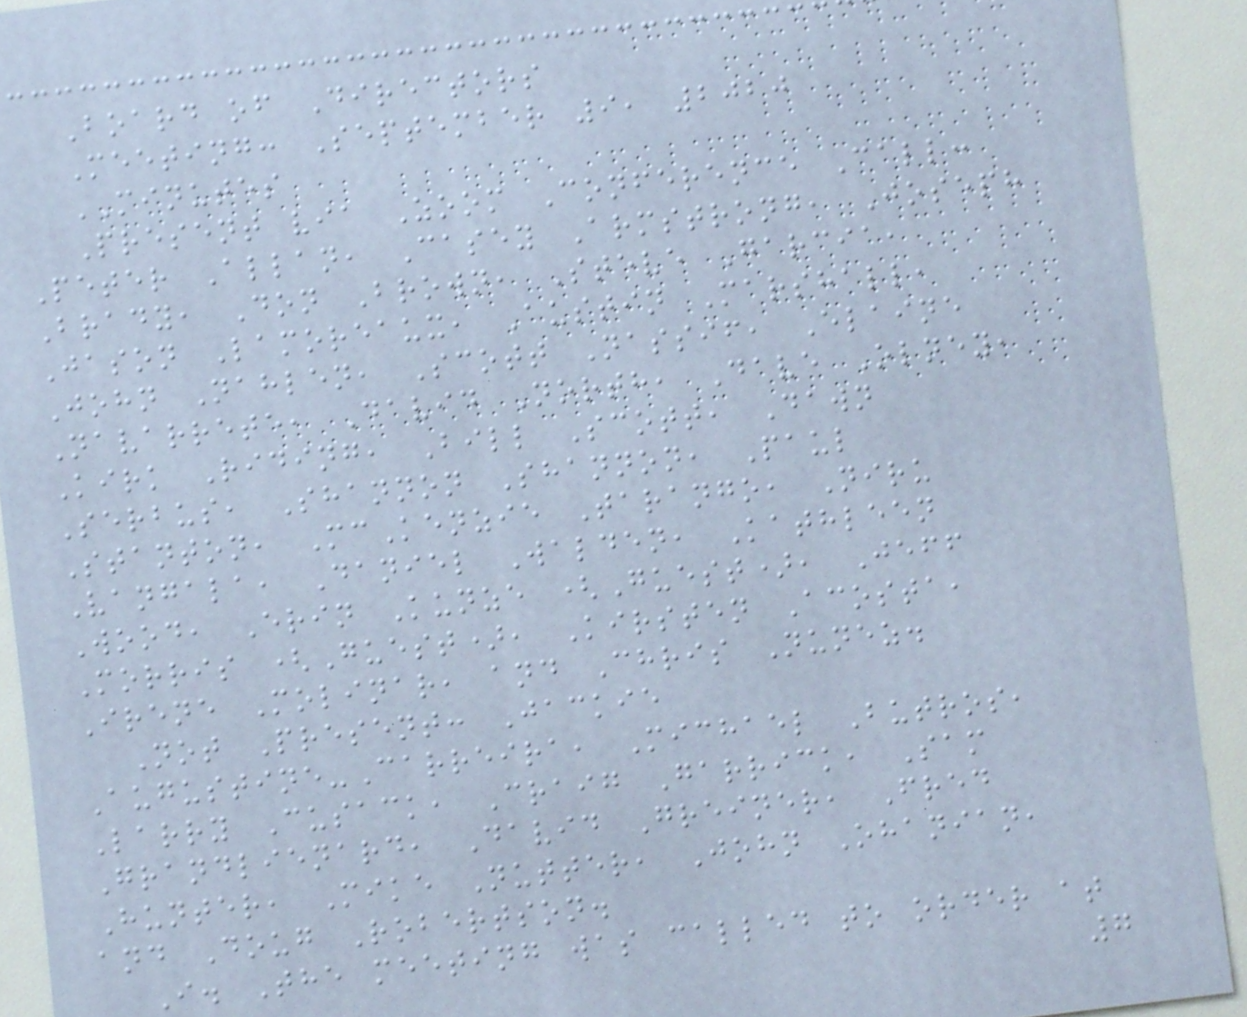Board of Directors
Meeting: September 9, 2020
MINUTES
Present via Zoom Conference Call:
Peter Allan, Casey Armstrong, Joseph
Brady, Don Brown, Steve Garcia,
Jason Lamoreaux, Austin Marshall,
John Nahlen, Scott Nassif, Elaine
Navarrete, David North, Dave Olney,
Kirk Riding, Bill Scott, Dawn
Serbus, Shannon Shannon, Paul
Stanton, McKenzie Tarango, Niru
Vangala, Daniel Walden, Kathleen
Wood, Erin Kunze (Guest), Jeff
Morris (Guest), Kirsten Acosta,
Irene Molinar, and Chris Nunez.
Not Present: Jackie
Augustine-Carreira, Michael Butros,
Larry Cusack, Craig Garrick, Sam
Grandlienard, David Greiner, Fred
Hunter, Mike Nutter, John Ohanian,
and Doug Robertson.
I. The meeting was called to order at
7
